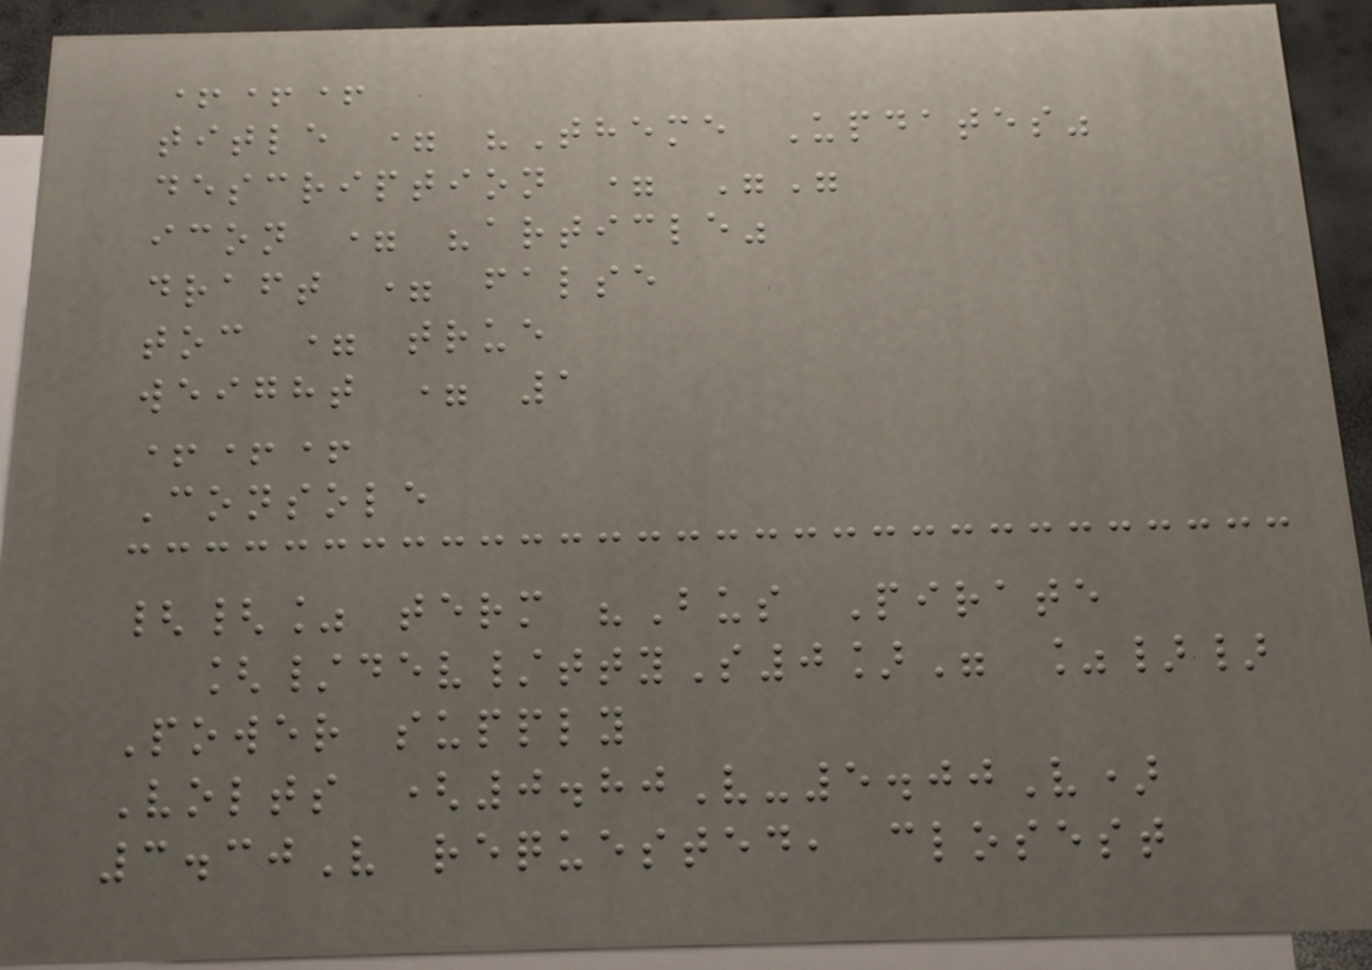+++
title = "Theme Updates"
description = ""
icon = "article"
draft = false
toc = true
weight = 1
+++
Console
{{% term "Bus Pirate
[/dev/ttyS0]" %}}
Power supply
Volts (0.80V-5.00V)
3.30V requested, closest
